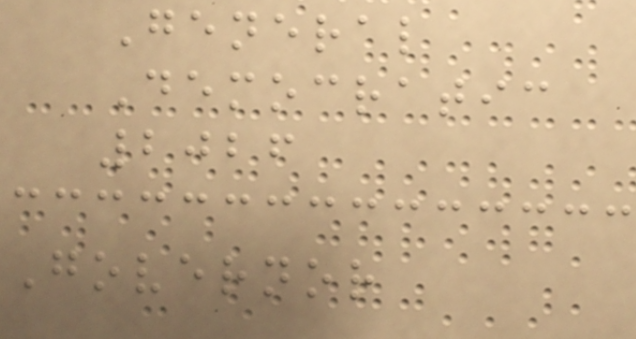General
Democratic
2026
Governor
